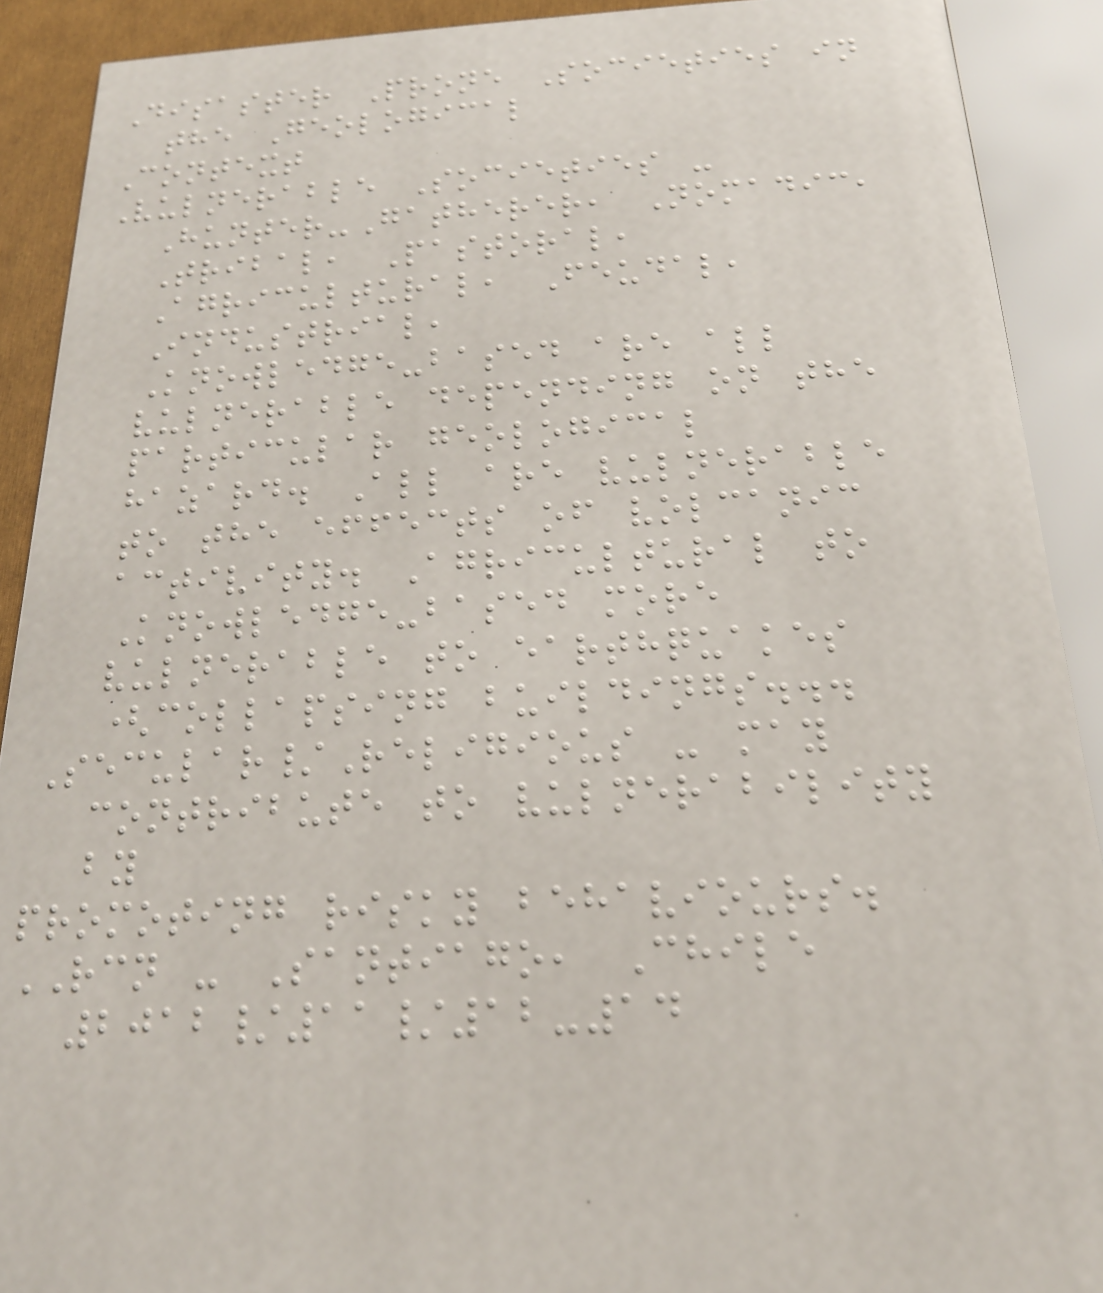Disaster Prone Societies in
the Geological
Context
Vulnerable Societies -
Hunter-Gatherer, Nomadic,
Tribal, Pastoral,
Agricultural, Feudal,
Industrial,
Knowledge-based are all
vulnerable depending on the
particular geological
hazard. All are vulnerable
to the effects of volcanic
activity. Agricultural to
Knowledge-based more
vulnerable to earthquakes
(collapsing buildings...
Secular/Religious - may
contribute to vulnerability
by
promoting risky behaviours.
RCN - Santiago, Chile
2012/11/12-14
